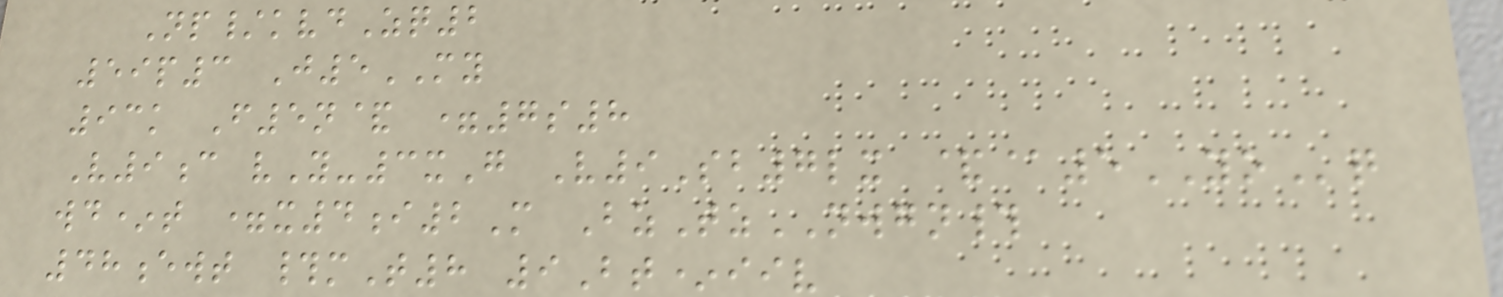Np/kvdZq2
59p3 J5MY
93k F5n& =7s8
V9c vY-3xG V9Sb7lx &@5YOq
wd*t =x4i2M BzTzNWGN#
48ewt #mT8 9Bt*iiv
